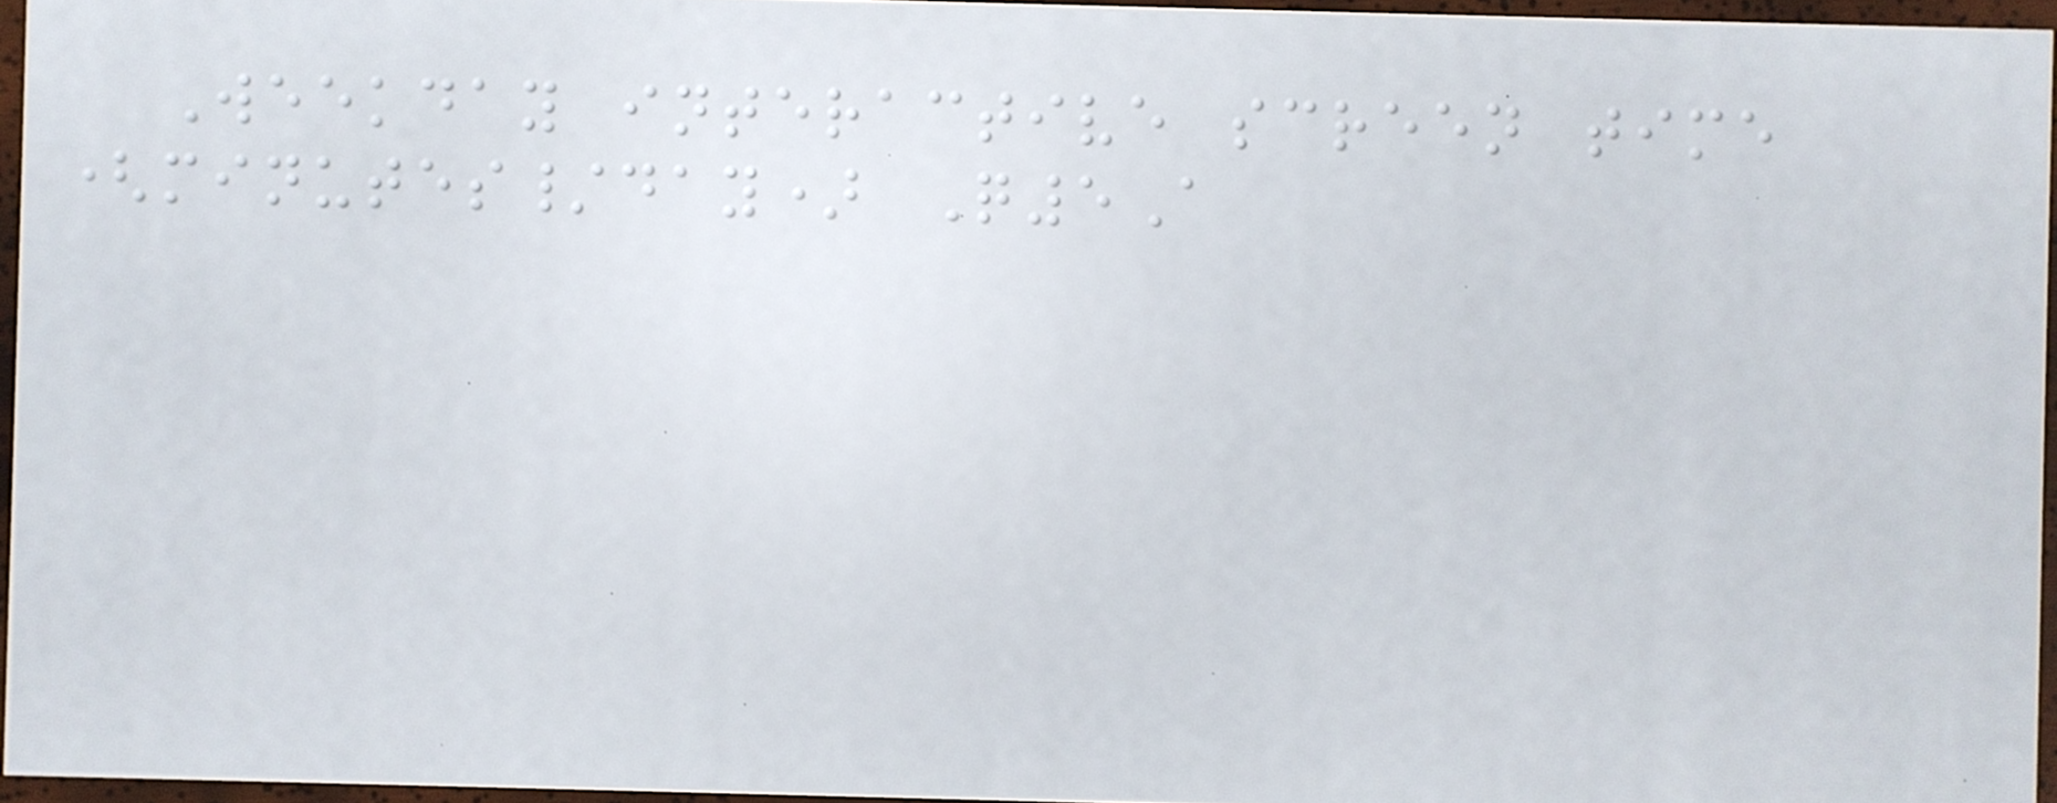Weekday interactive screen time
(minutes/day) Q5A
